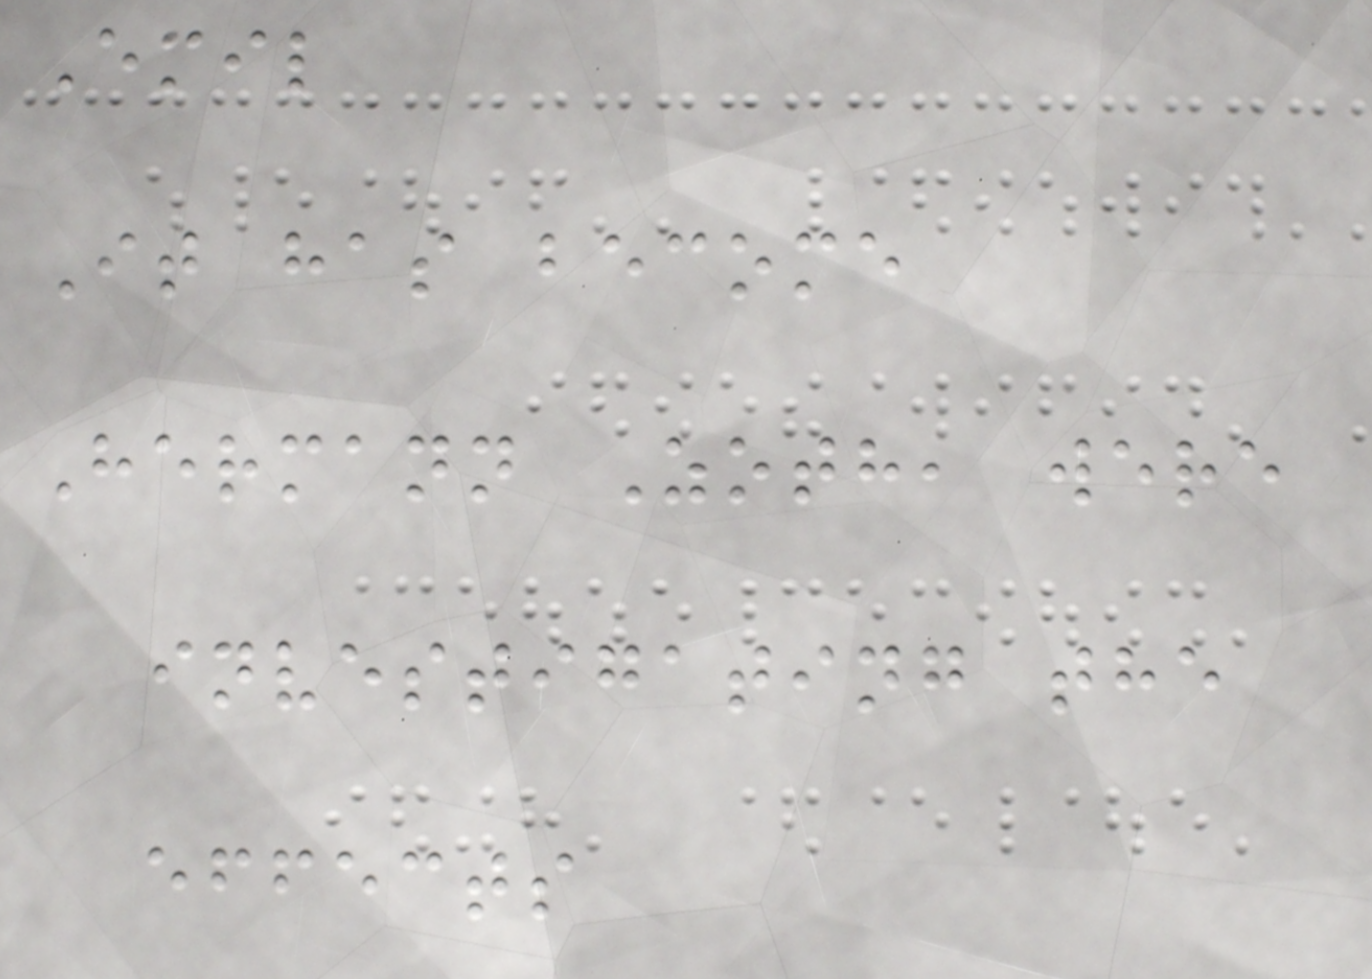Emil
It has become
Hermann Zoth, were
investigating the
effects
